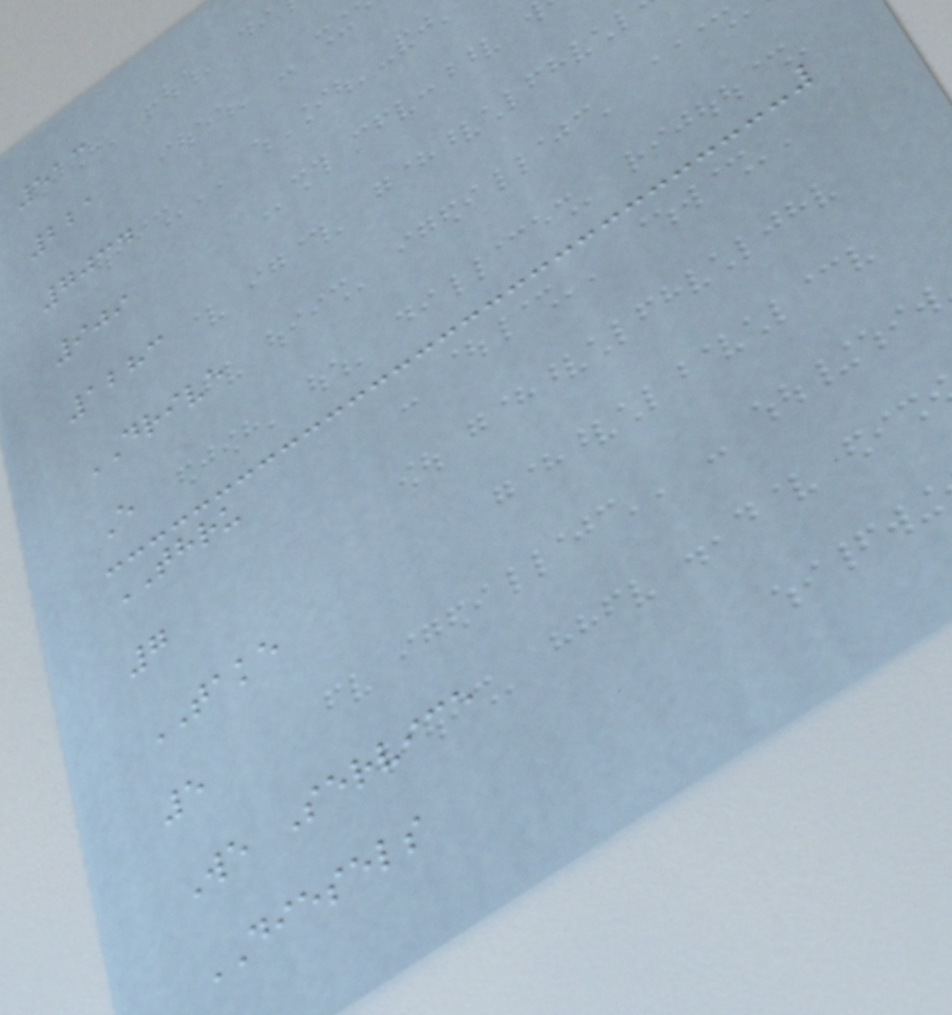513
221
7034
909
1283
DRIVE
E
THRU
7
TAKE
5
We Service
DIESELS
